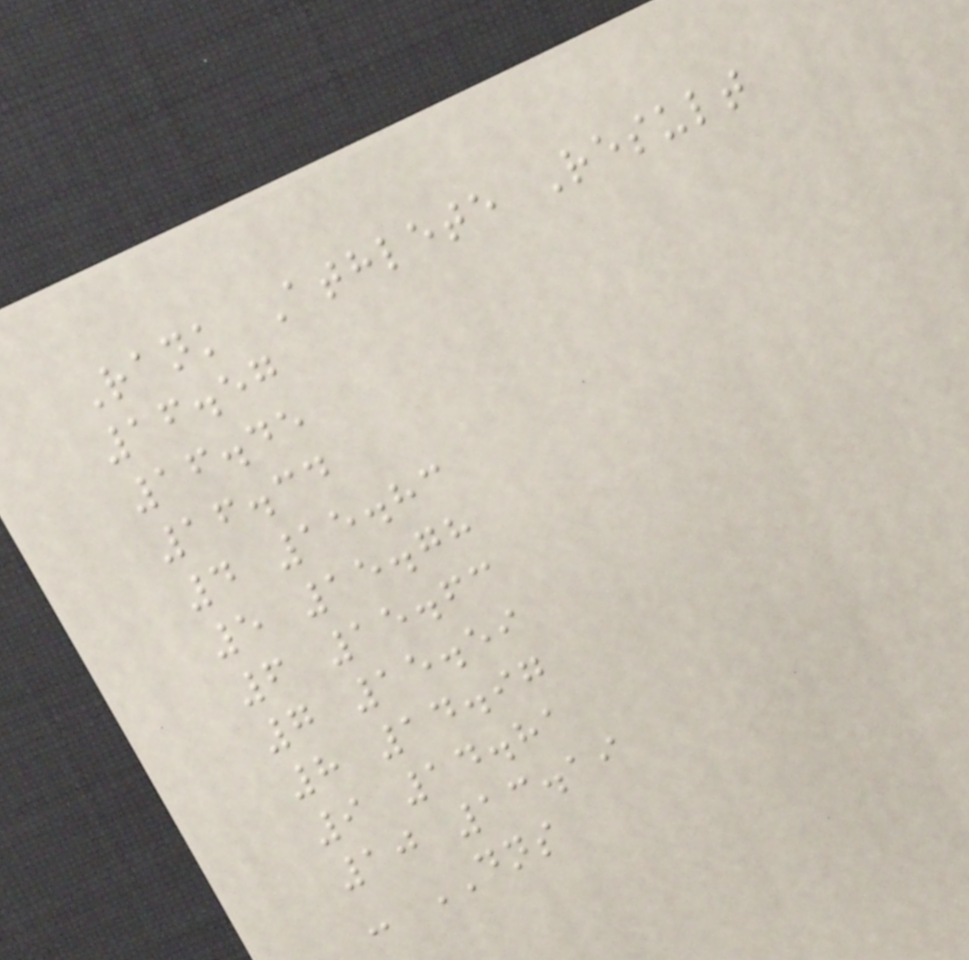Rank Athlete Result
16.57
16.45
16.34
4 15.83
5 15.78
6 15.63
7 15.59
8 14.97
9 14.81
10 13.19
- DNS
